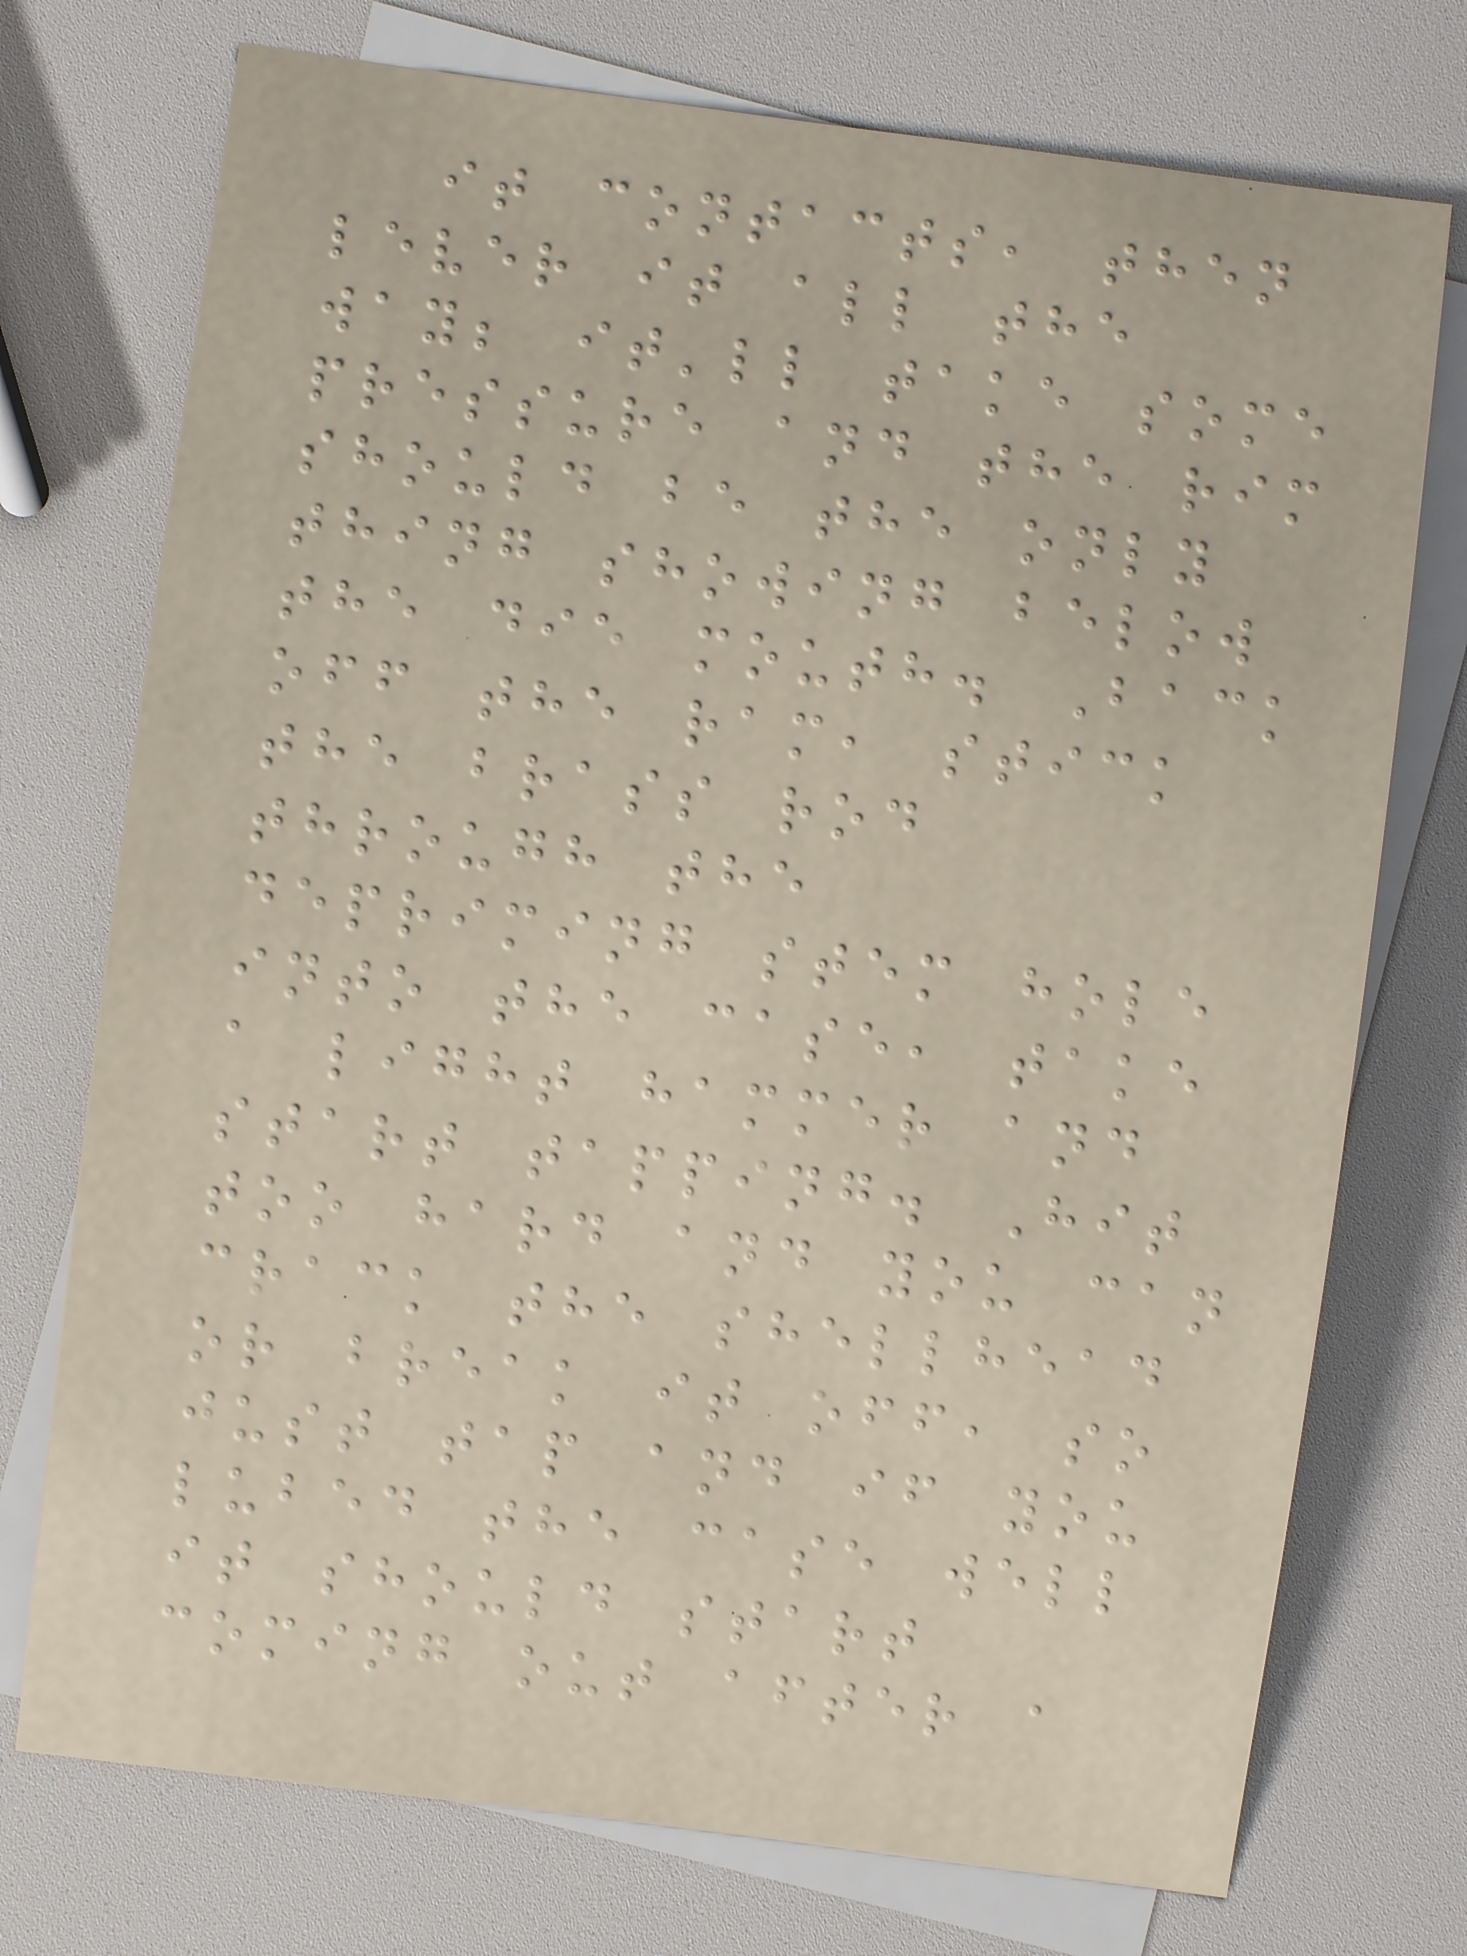it contacts, then
lever it all the
way; it'll take some
pressure and the rim
should be the only
thing showing below
the die mouth. Back
off the ram, stick
the brass rod
through the
depriming stem hole
into the case, take
a light hammer and
start tapping. Hit
too hard and you can
crack the shellhead
or break it off, so
just tap and if you
lubed the case well
it should start
coming out after a
